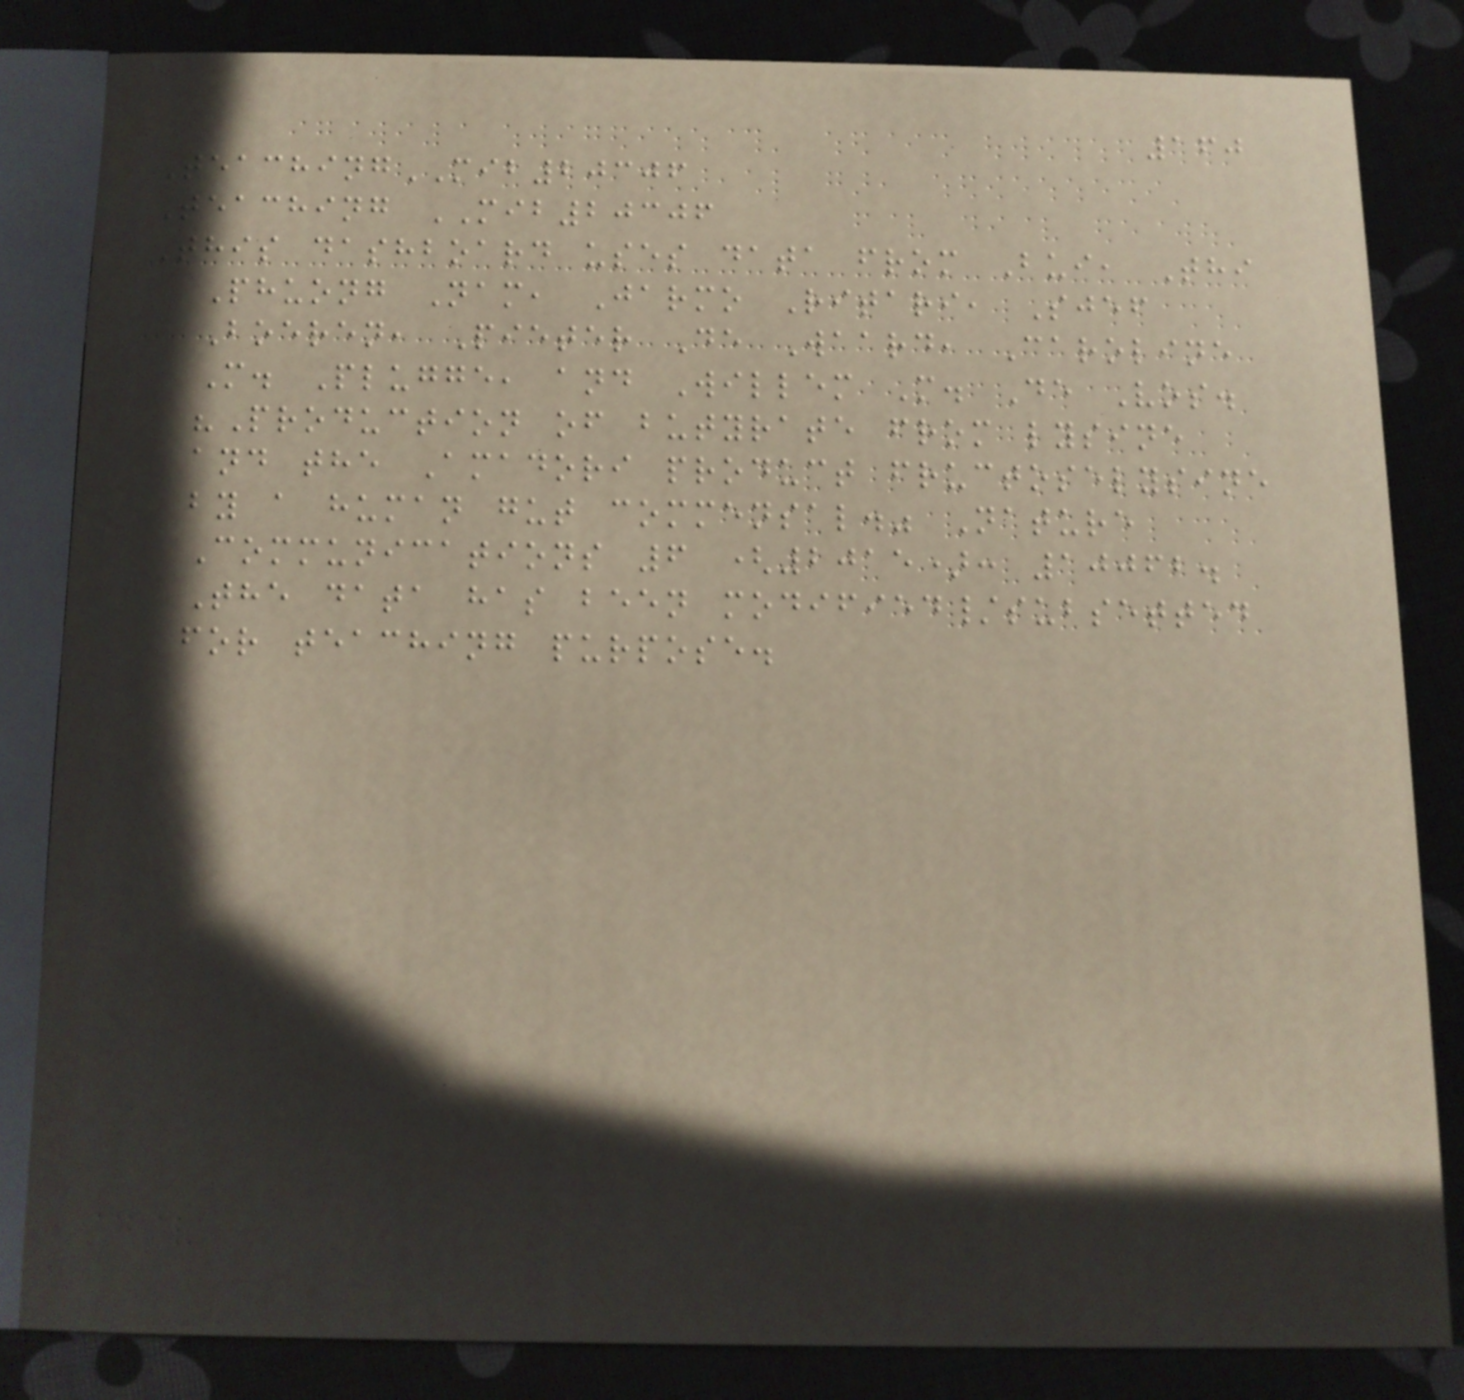160
TeachingMIB20306
Teaching MIB20306
This dashboard uses data from Bui, Thi
Phuong Nam, Jarmo Ritari, Sjef
Boeren, Pieter De Waard, Caroline
M. Plugge, and Willem M. De Vos.
"Production of butyrate from lysine
and the Amadori product fructoselysine
by a human gut commensal." Nature
Communications 6 (2015): 10062.
The data has been modified/subsetted
for teaching purpose.
